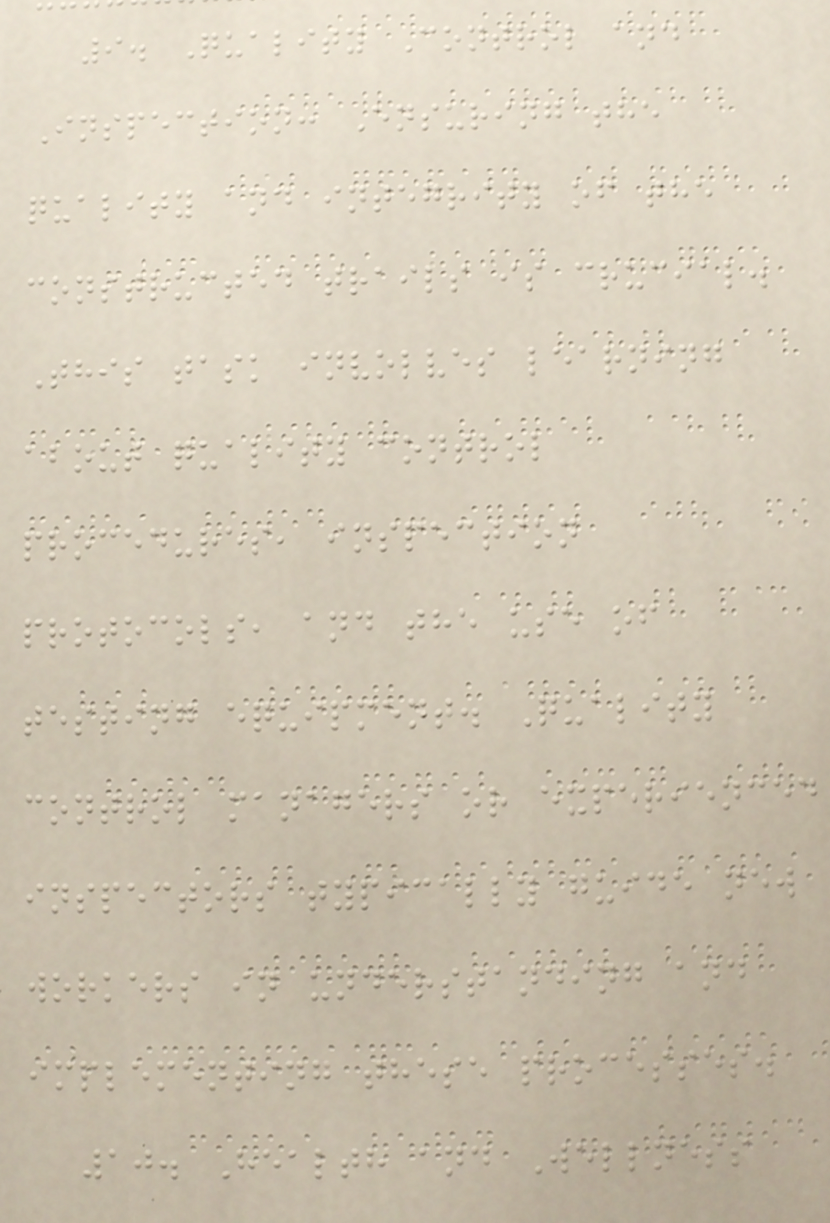9. Quality Control and
Inspection: Ensuring the
quality and integrity of the
constructed trails is crucial.
This task involves learning
about quality control
procedures, inspection
protocols, and the use of
testing equipment. Quality
control managers or experienced
inspectors typically guide new
workers in understanding and
implementing these processes.
10. Health and Wellness
